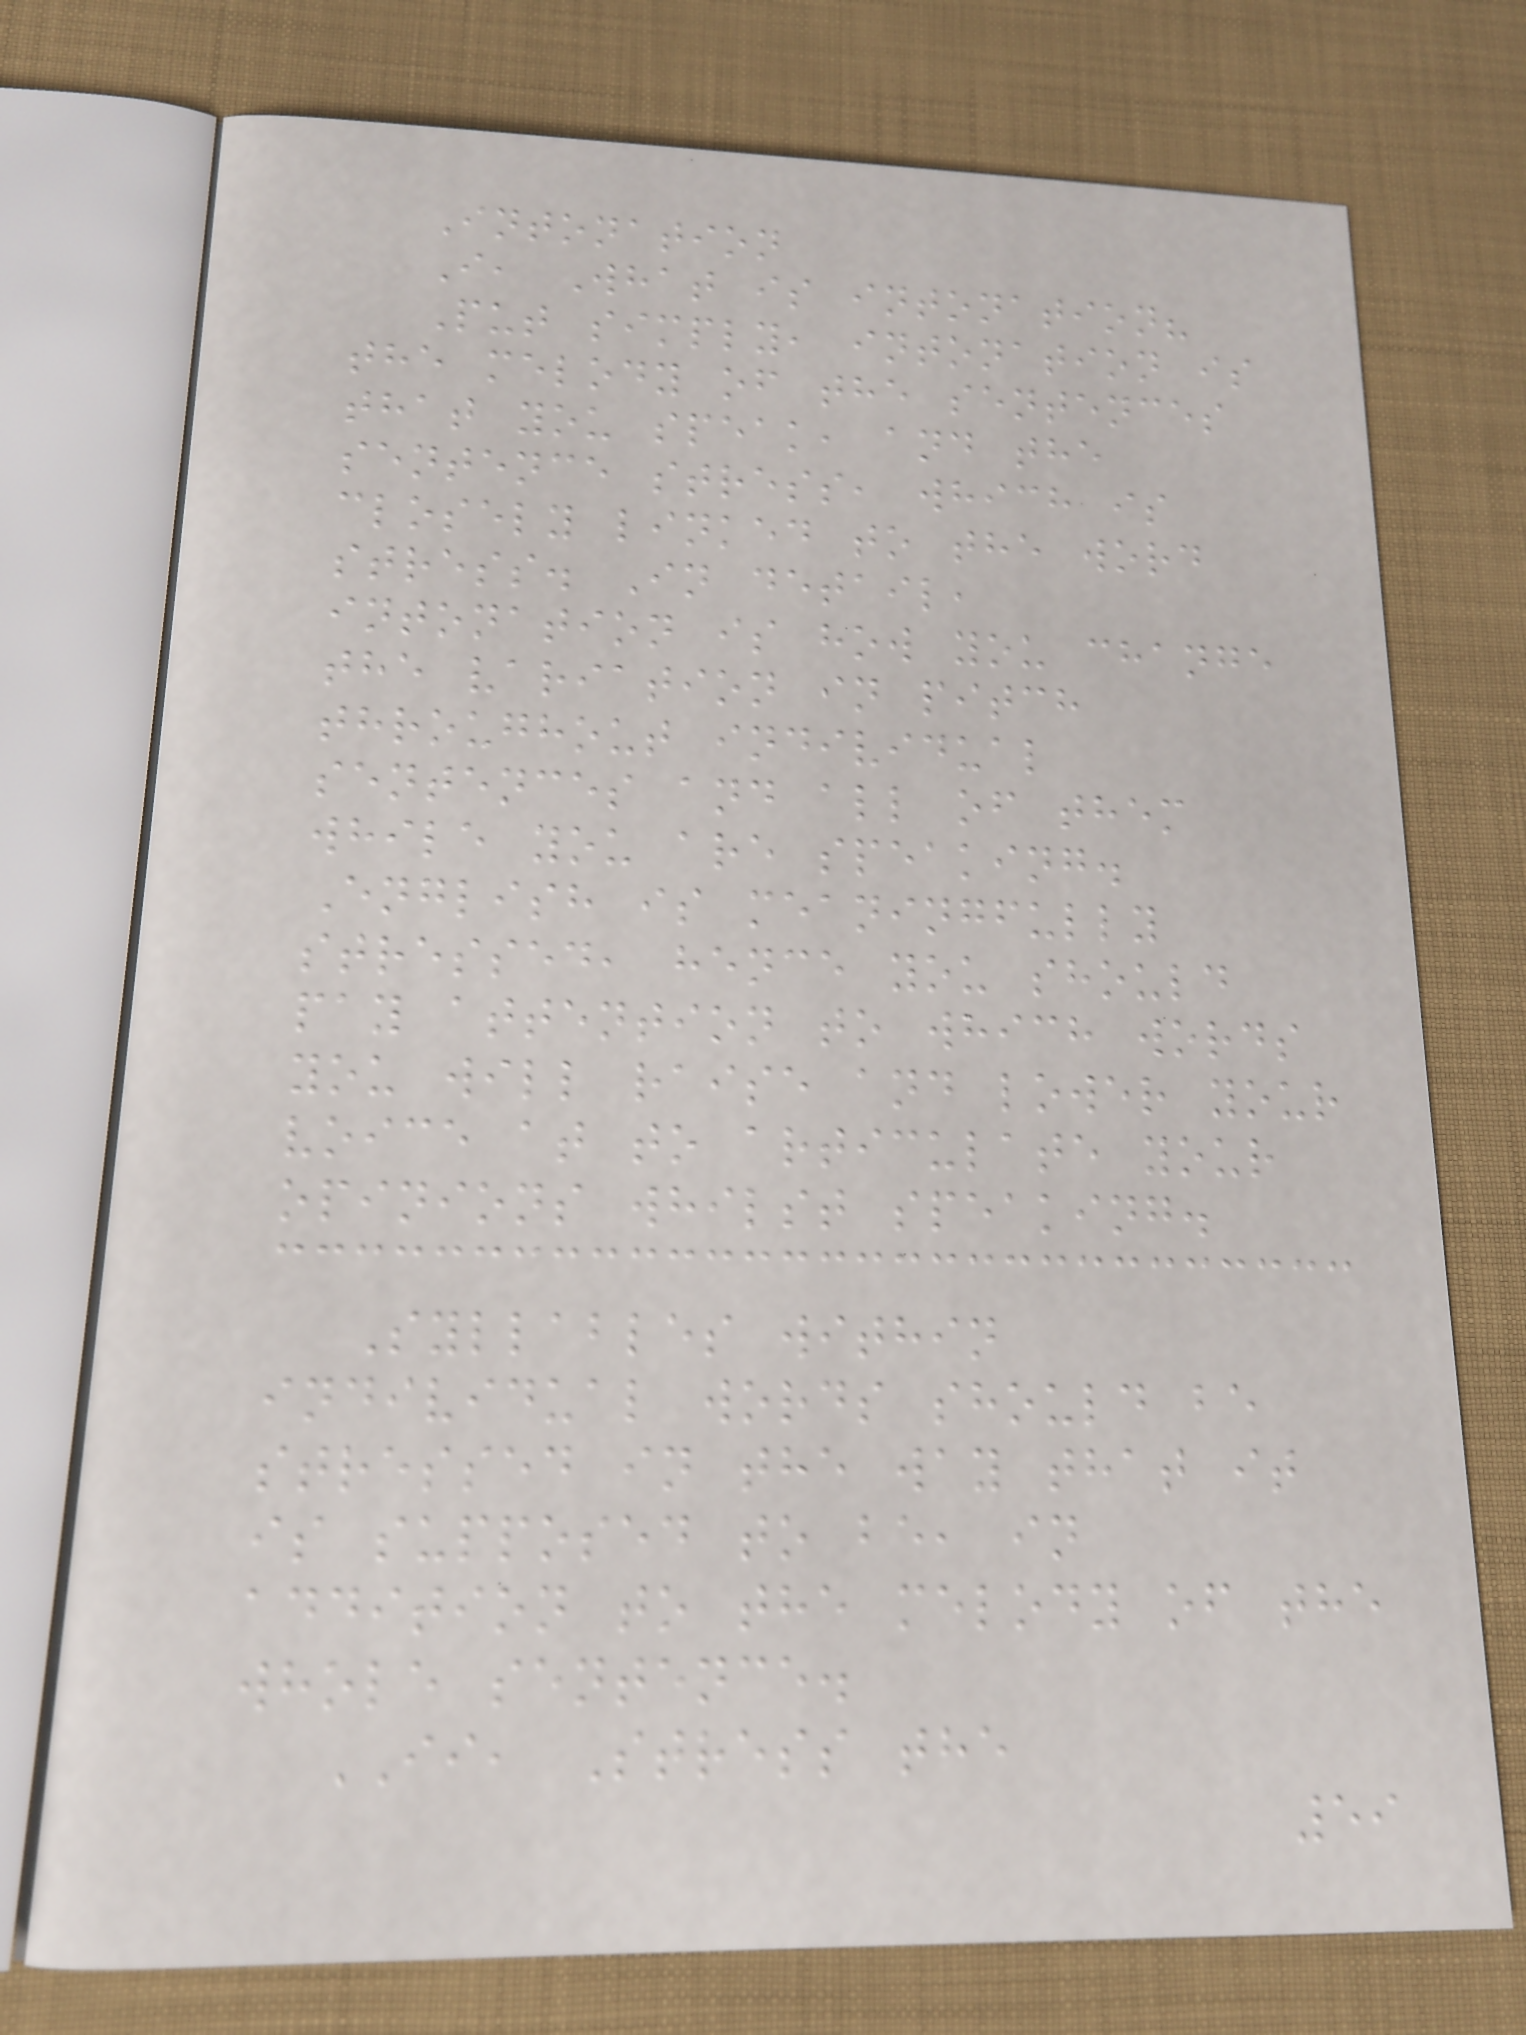Intonation
I, What is intonation?
Put simply, intonation is
the melody of the sentences
that you speak, and the
sentence stress, which is
closely linked to the word
stress. In detail,
intonation is how you change
the variation in pitch
throughout individual
sentences and all of them
while you are speaking.
English is meaningfully
stressed, hence you should
pay attention to which words
you will raise and lower your
voice at to articulate your
opinions whilst speaking.
Syllables within
individual words should be
stressed in the way that it
is supposed to be, in
addition to the melody of the
whole sentence.
II, Stress the
59
